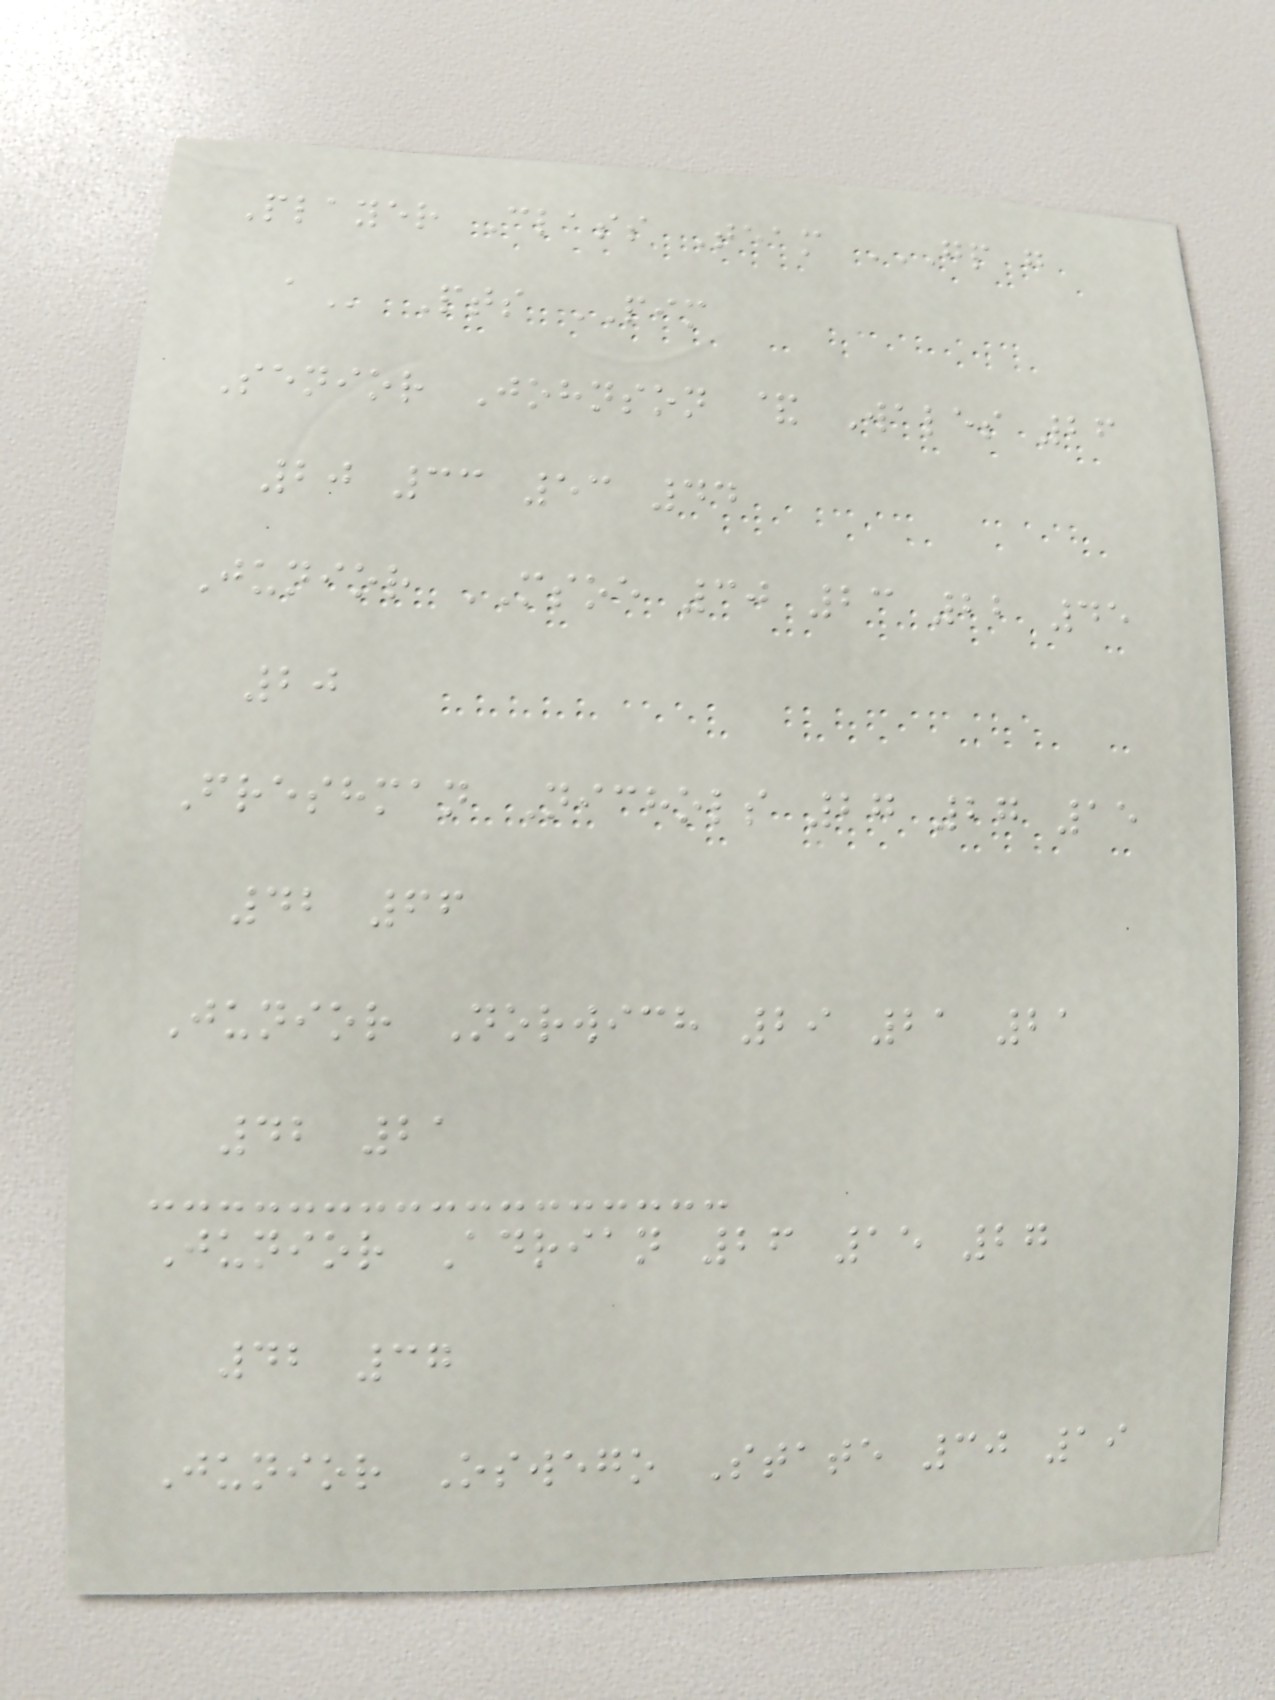Player Class Team GP G
A Pts PIM
Senior Johnson & Wales 26
20 33 53 44
Junior MSOE 30 23 22 45
20
Freshman Nichols 27 27 15
42 66
Junior Norwich 29 21 21
42 21
Junior Adrian 26 15 27
42 37
Junior Oswego State 30 19
